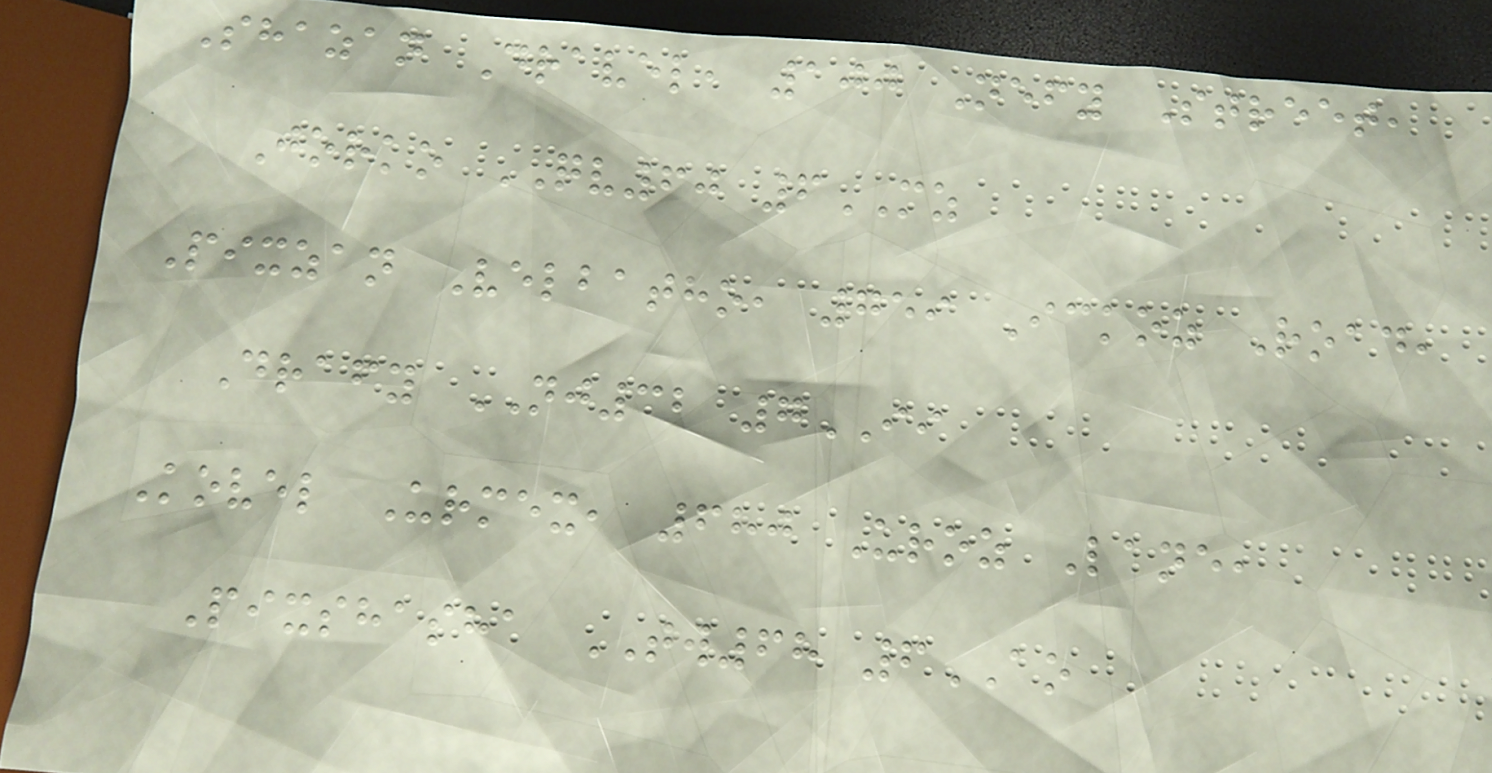Shazan Dravel, 100 Nefy Street,
Jorko QV60 6MZ
Pixzan Velbatho, 759 Ickoz Road,
Drafy NJ32 7II
Kovel Urmex, 680 Uroz Lane,
Pixshasha TW68 6AO
